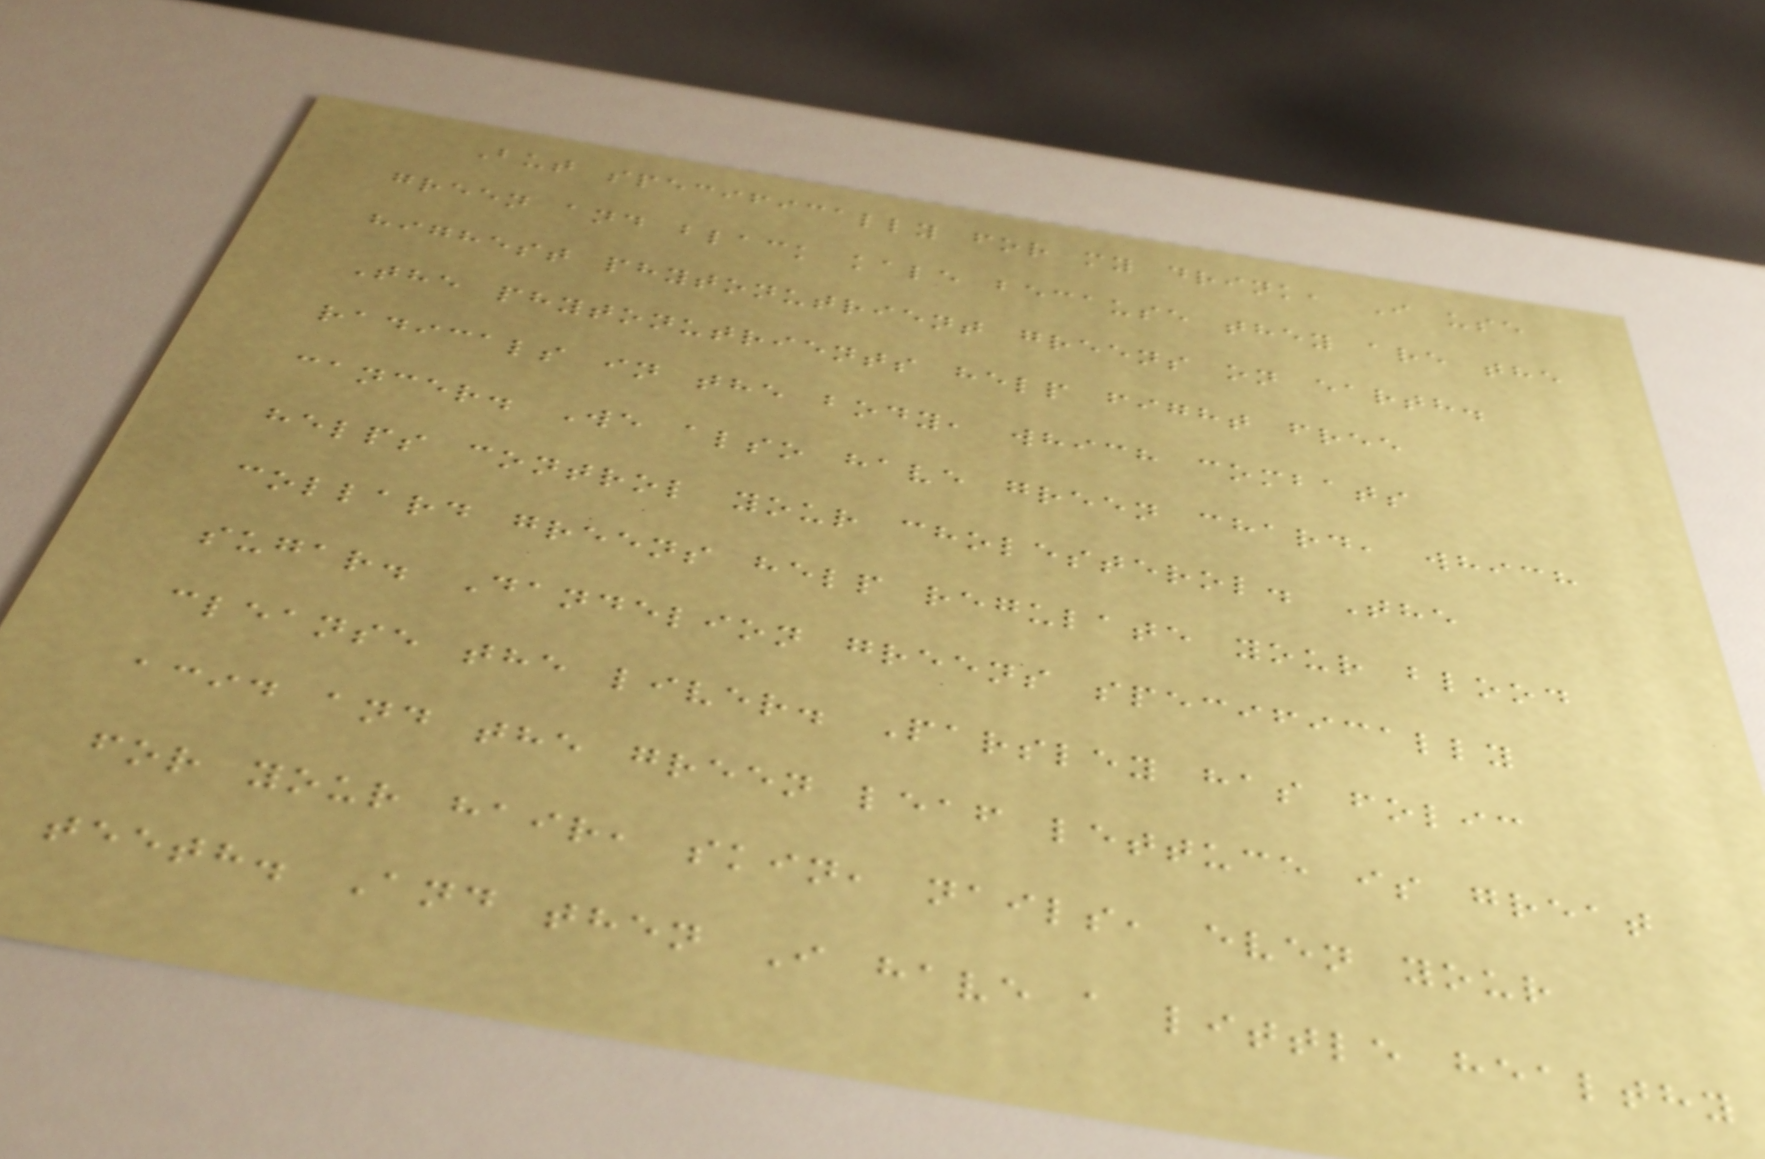But specifically for my drink, I use
green and black kale because they are the
highest phytonutrient greens on earth.
The phytonutrients help fight free
radicals in the body, which combats
cancer. We also have green chard, which
helps control your cholesterol. The
collard greens help regulate your blood
sugar. Dandelion greens specifically
cleanse the liver. Parsley has folic
acid and the green leaf lettuce is great
for your hair, skin, nails, even your
teeth. And then I have a little healthy
